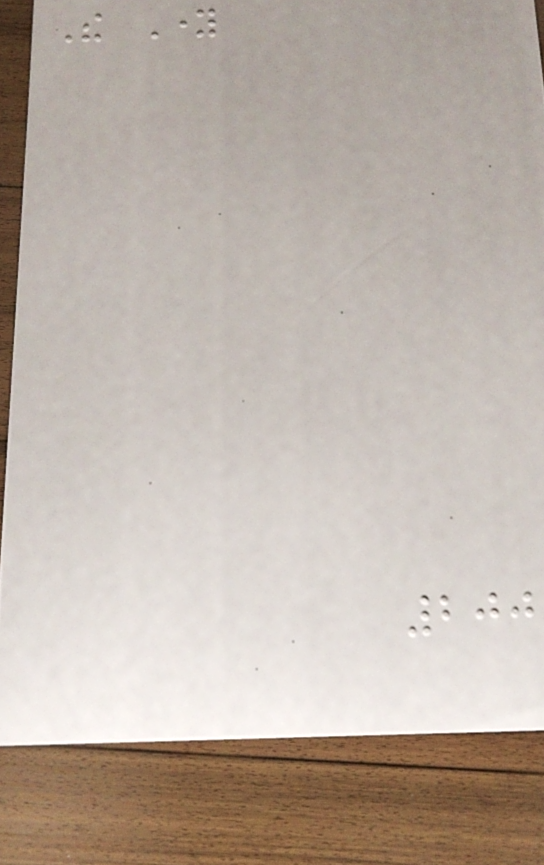The Young
200
